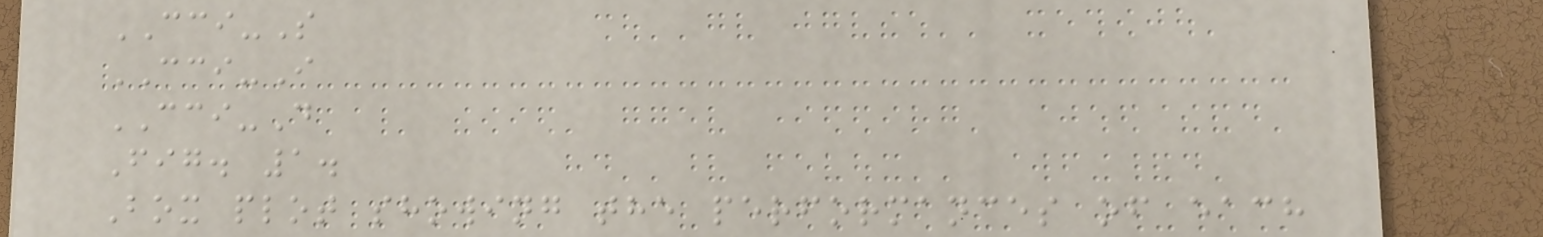CCI-S
CCI-I
CCI-D
Fig. 1.
Box plot showing the performances of each
